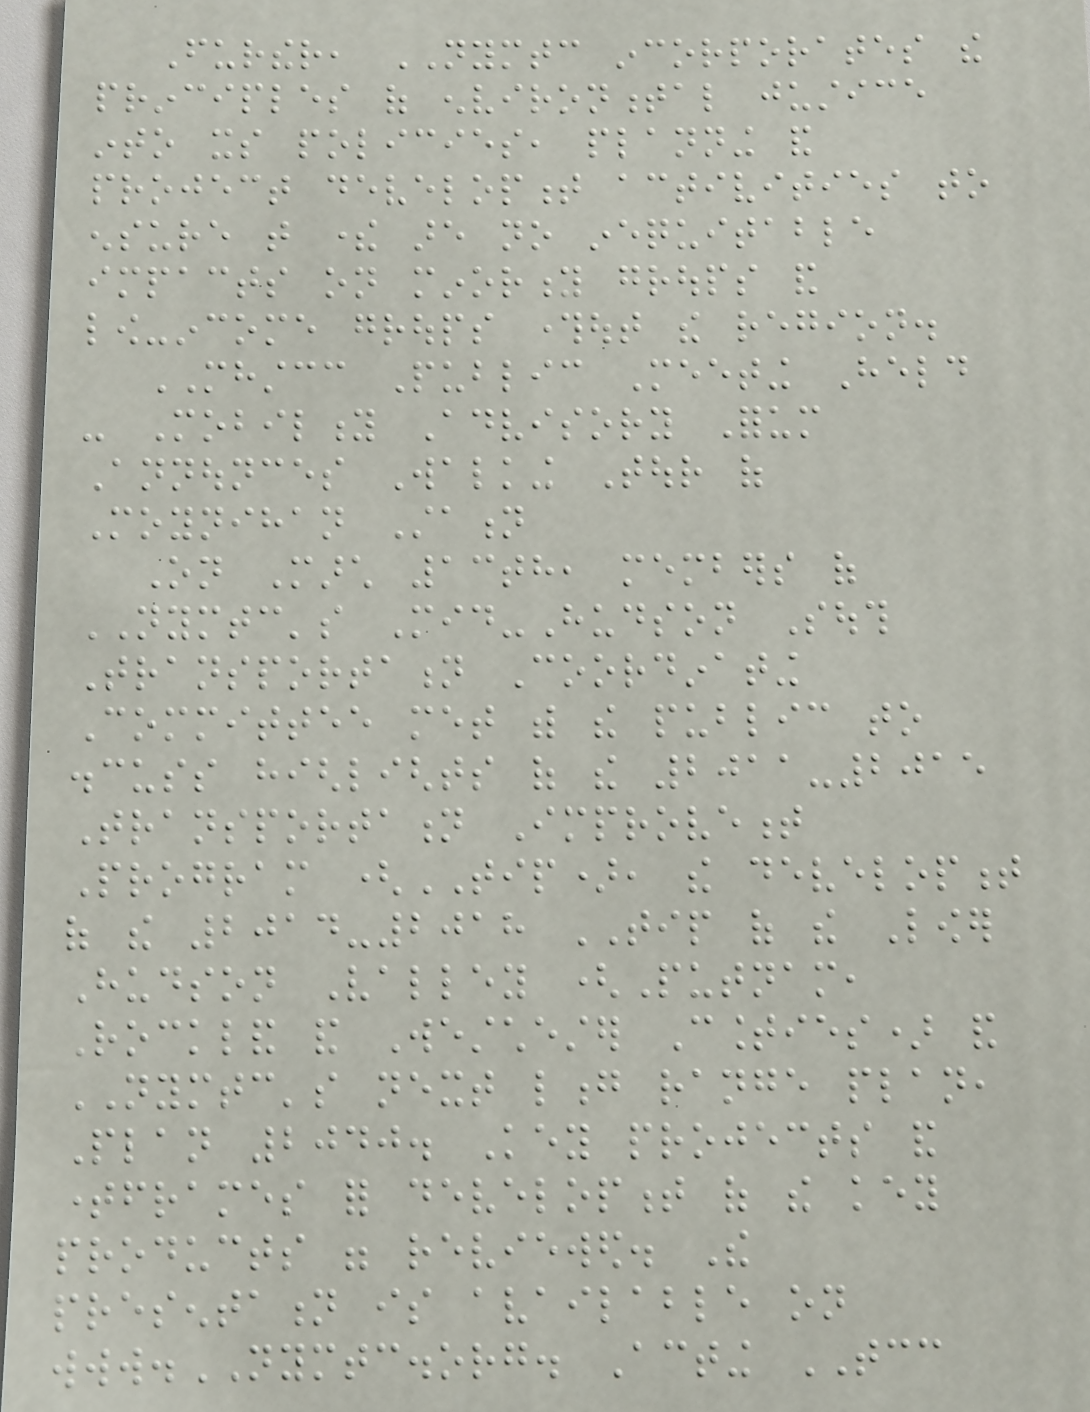Further, NYMTC incorporates the
principles of environmental justice
into its policies, planning and
project development activities to
ensure that there are no inequitable
impacts on minority groups and
low-income groups throughout the region.
MHSTCC Public Meeting Held
- Mobility Advisory Forum
Announces Walking Tour of
Moynihan Station
On March 13th, members of
NYMTC's Mid-Hudson South
Transportation Coordinating
Committee met with the public to
discuss highlights of the 2011-2015
Transportation Improvement
Program (TIP), the development
of the 2014-2018 TIP of the Lower
Hudson Valley (Putnam,
Rockland and Westchester Counties) and
NYMTC's next long range plan,
Plan 2040. Key projects and
timeframes for development of the key
products were reviewed. The
presentation is available on
www.NYMTC.org. Acting TCC
